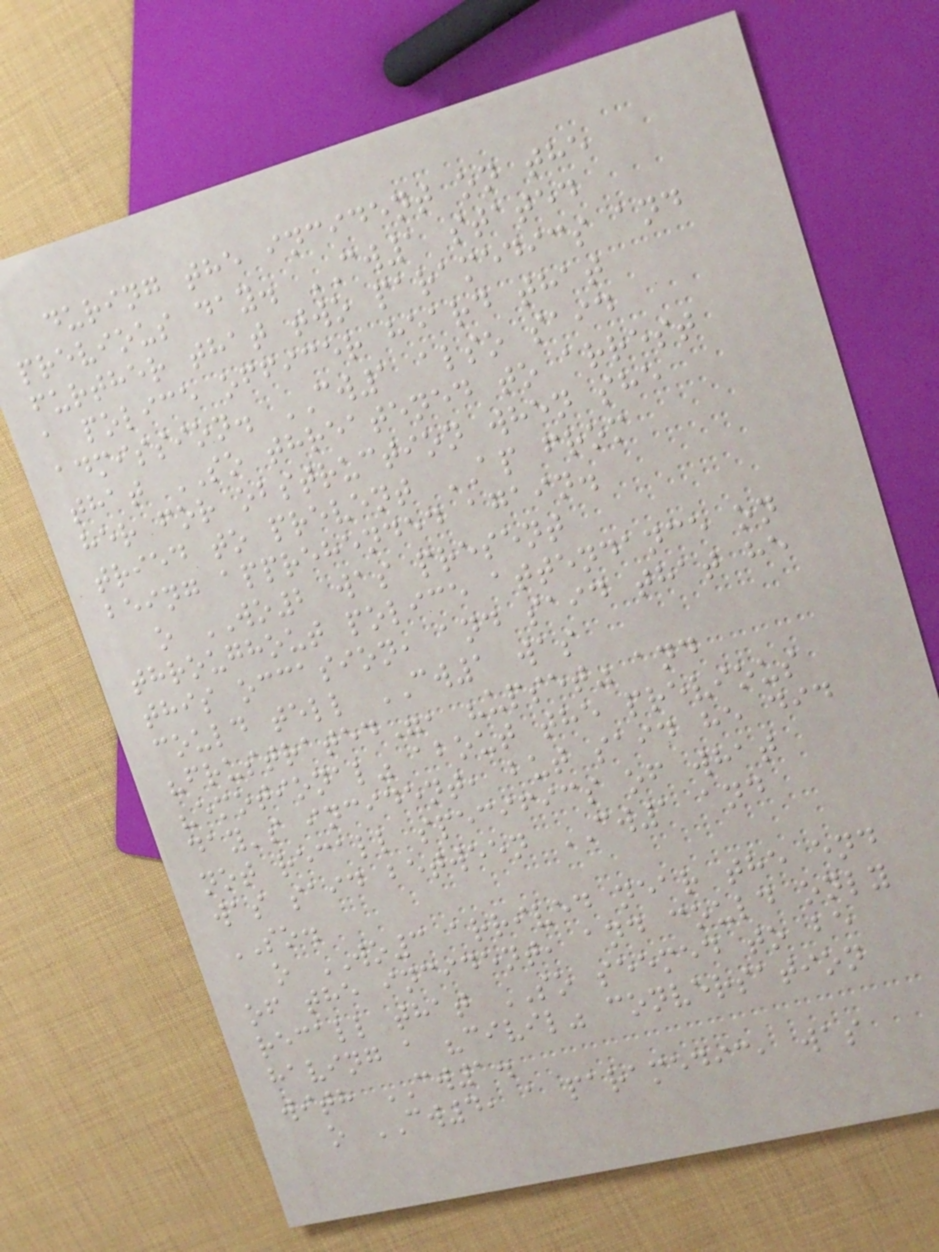during the incident on the
previous day. CW1 stated
further that two paramedics and
a police officer heard that
admission. CW1 also said
that SO threatened to arrest
her for obstruction when she
tried to prevent AP from
being apprehended again.
o WO2 was present
throughout police attendance on
this occasion, and said that he
could tell CW1 was
"frustrated", "upset" and
"emotional" about the previous
day's incident, but said he did
not recall specifics of what
was said between CW1 and
SO.
o WO3 arrived near the end
of the incident, and could only
recall that SO seemed to be
having a "civil" conversation
with CW1.
o CW4, a paramedic, was
